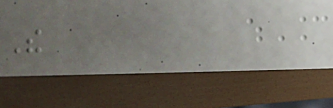The
